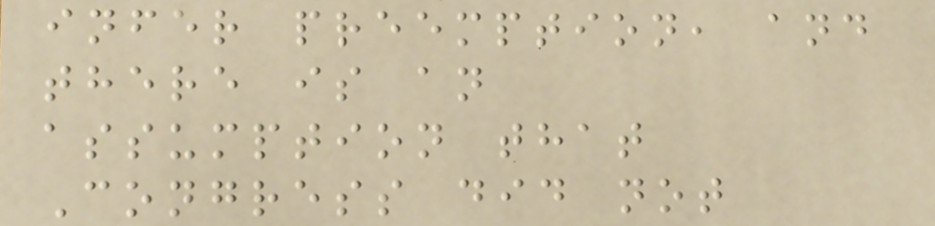infer preemption, and
there is an
assumption that
Congress did not
